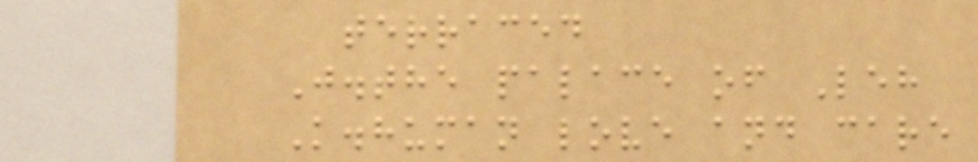terraced
J.the palace of Leh
K.human love and care
